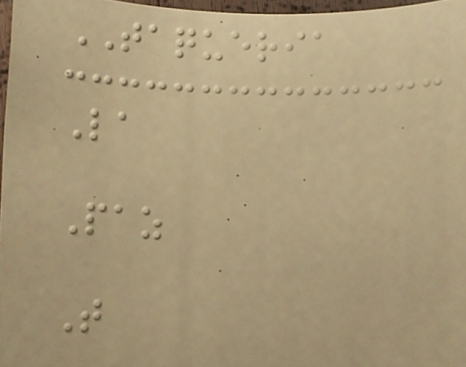TAQUERIA
La
Paz
T
